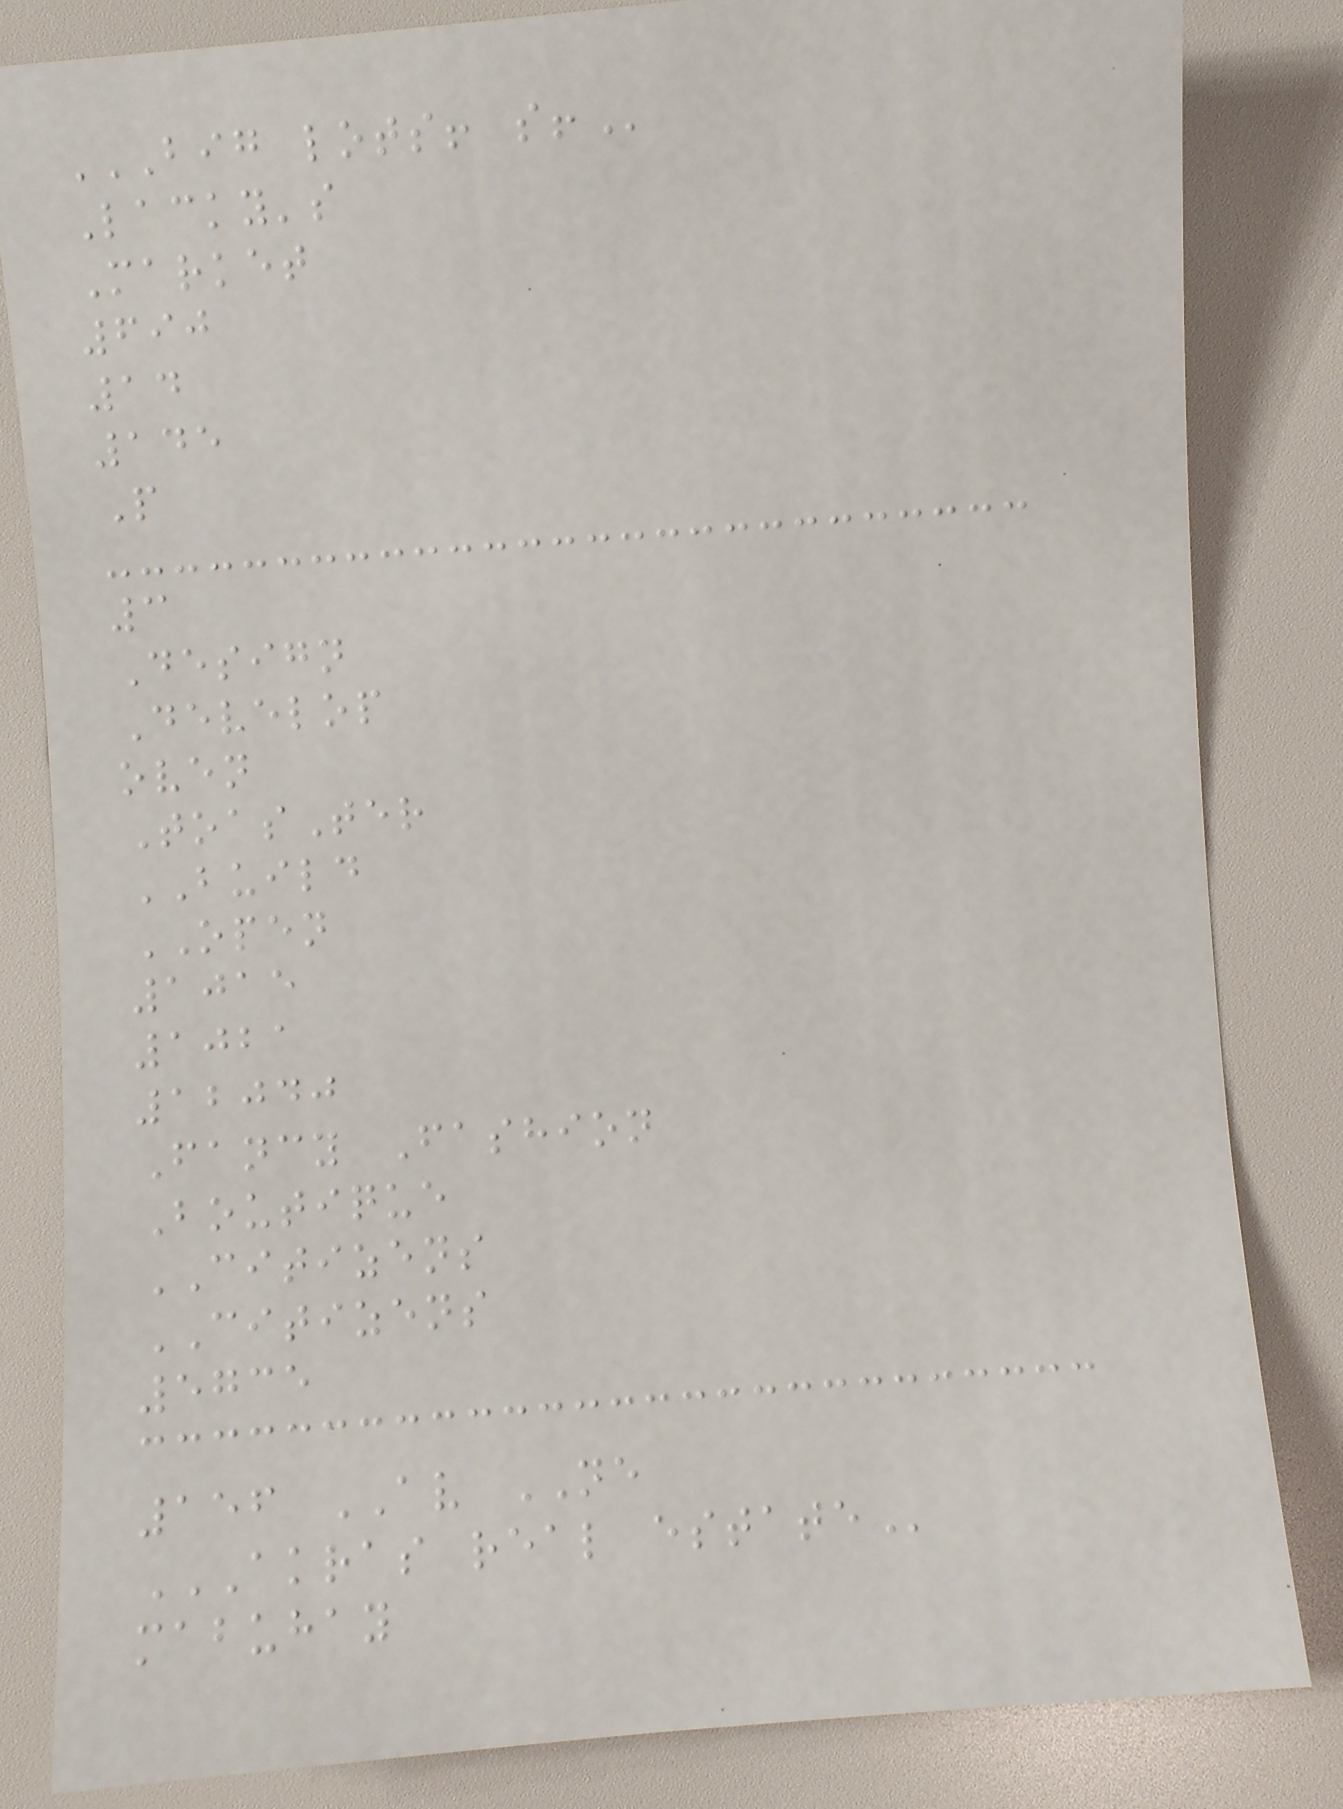BIG LOTS! S!
Lacky's
Market
690
14
145
P
3
Design
Develop
oven
ToasTer
BUILD
OPEN
1015
1021
12040
Fancy Fashion
Boutique
CITIZENS
CITIZENS
5735
156 AV NE
AKRAS REAL ESTATE
mabuhay
